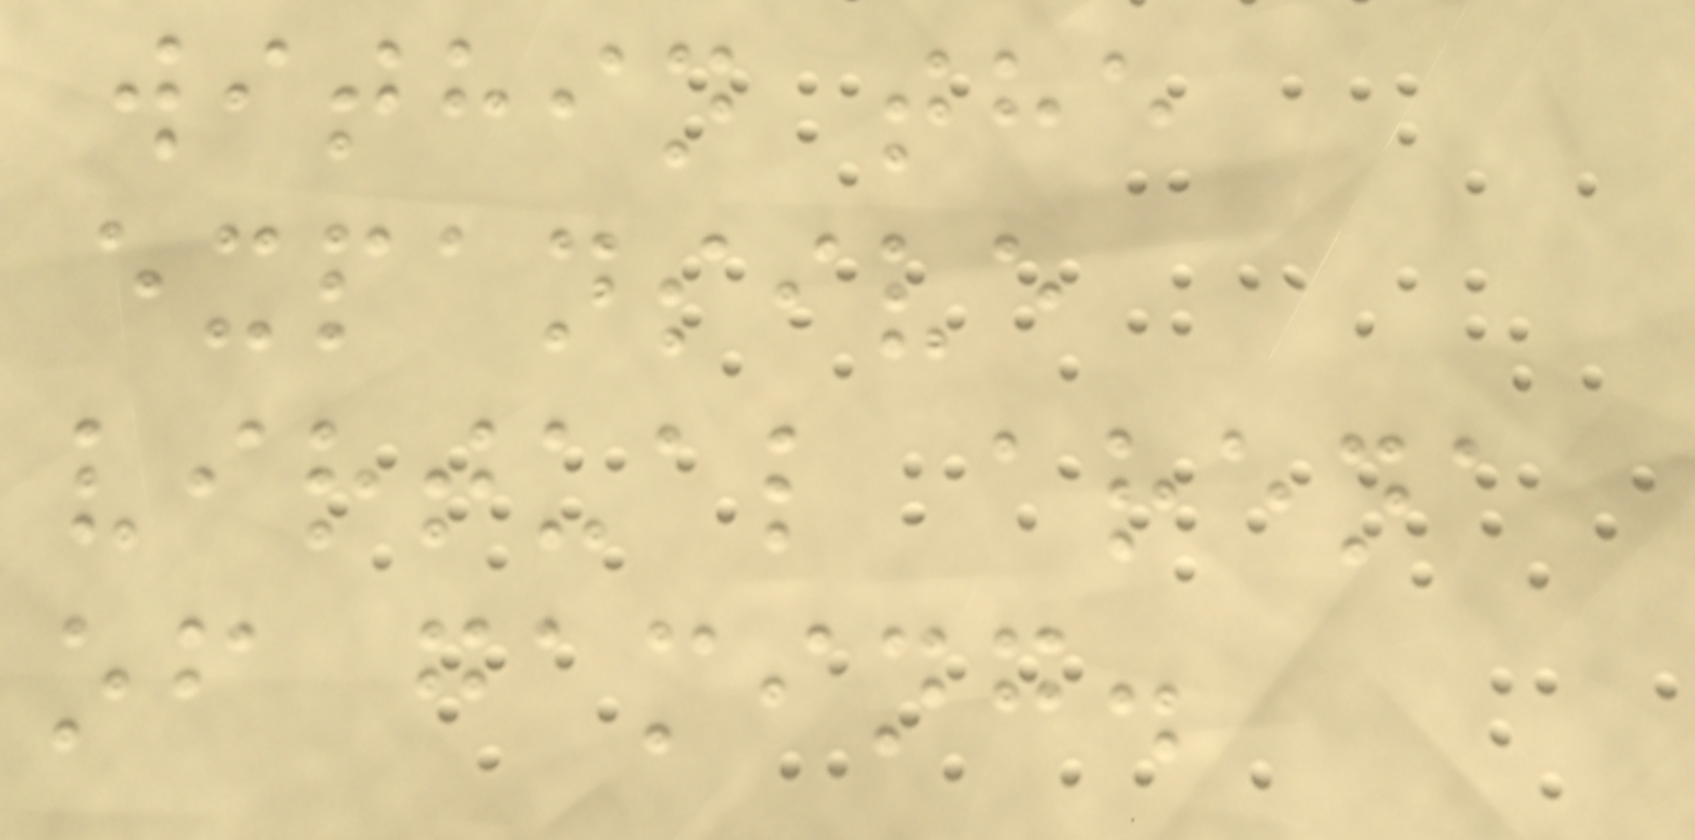within the
expansive
virtual arena
of gaming.
